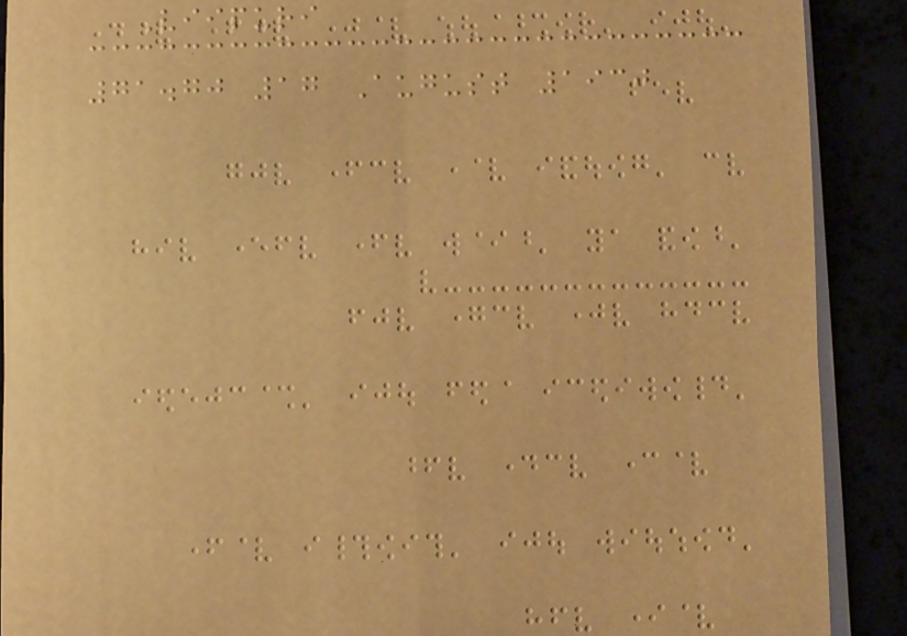Viipuri
71.70 17 August 1930
